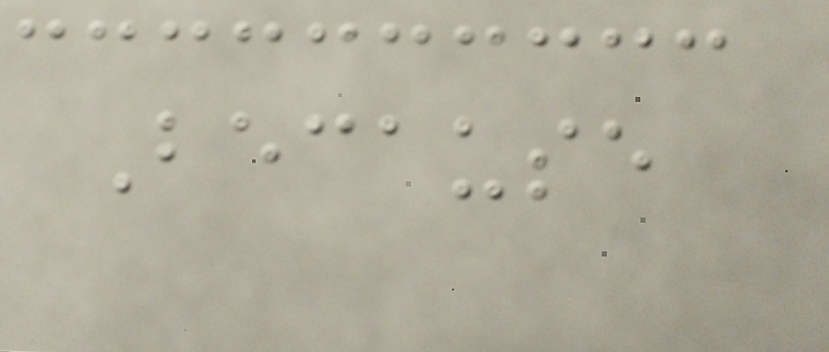Because
